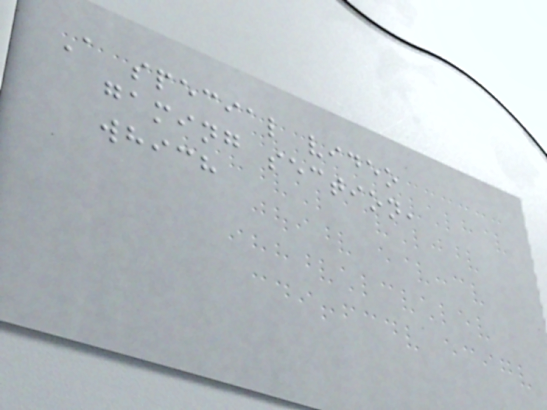A special video
gaming section,
which
